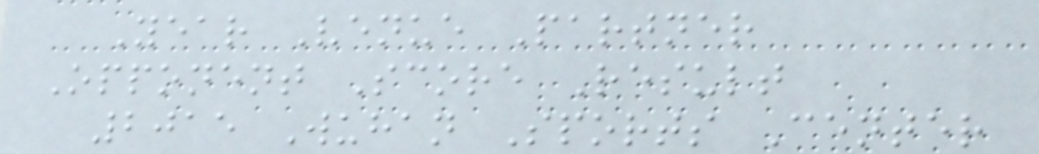Year Venue Partner
Opponent Score Result
2015 Wuhan Sports Center
